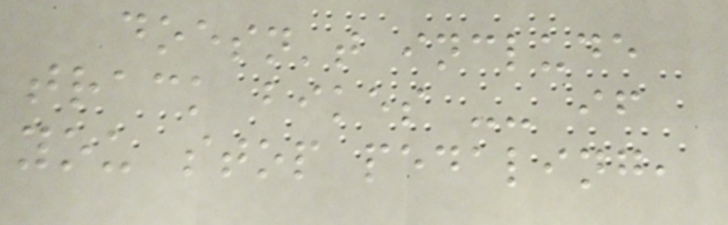doesn't include
track bikes -- if
you stop pedaling,
